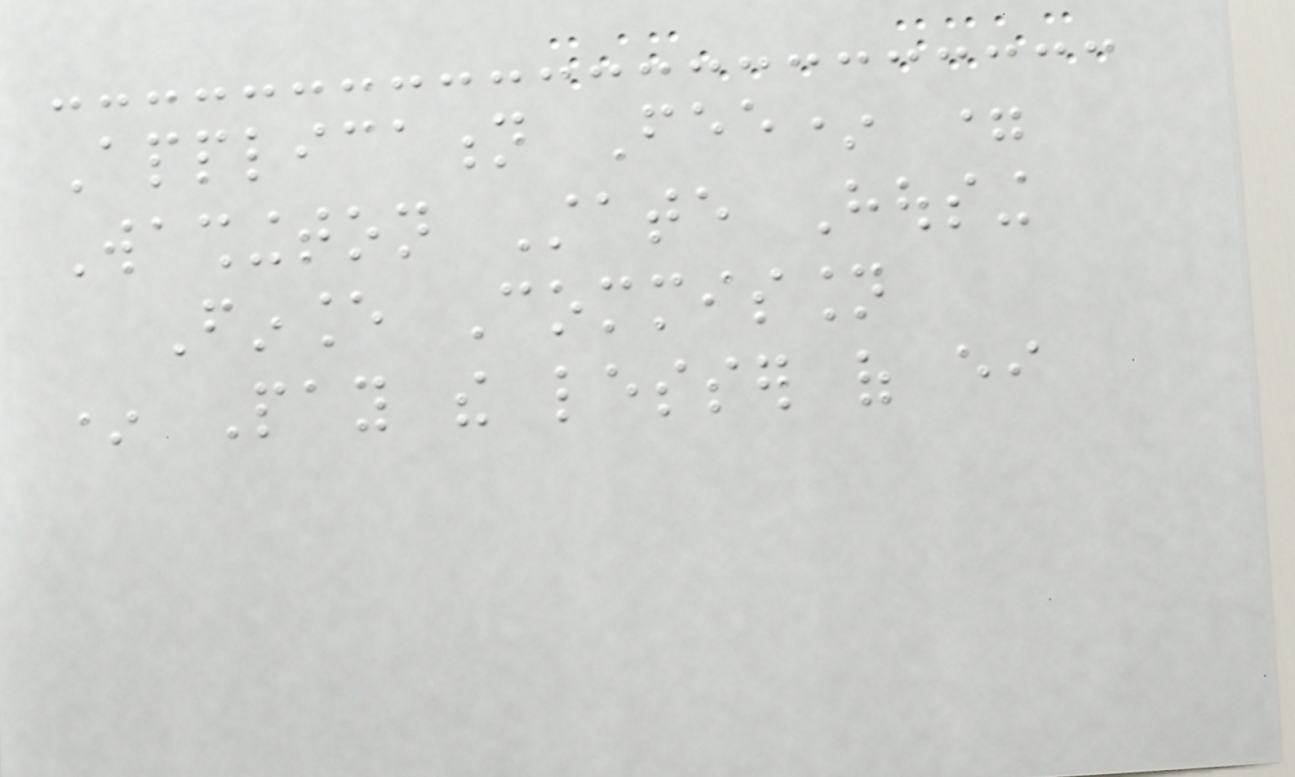Application Fee* =
Washington State Housing
Finance Commission
* Pay the lesser of either
